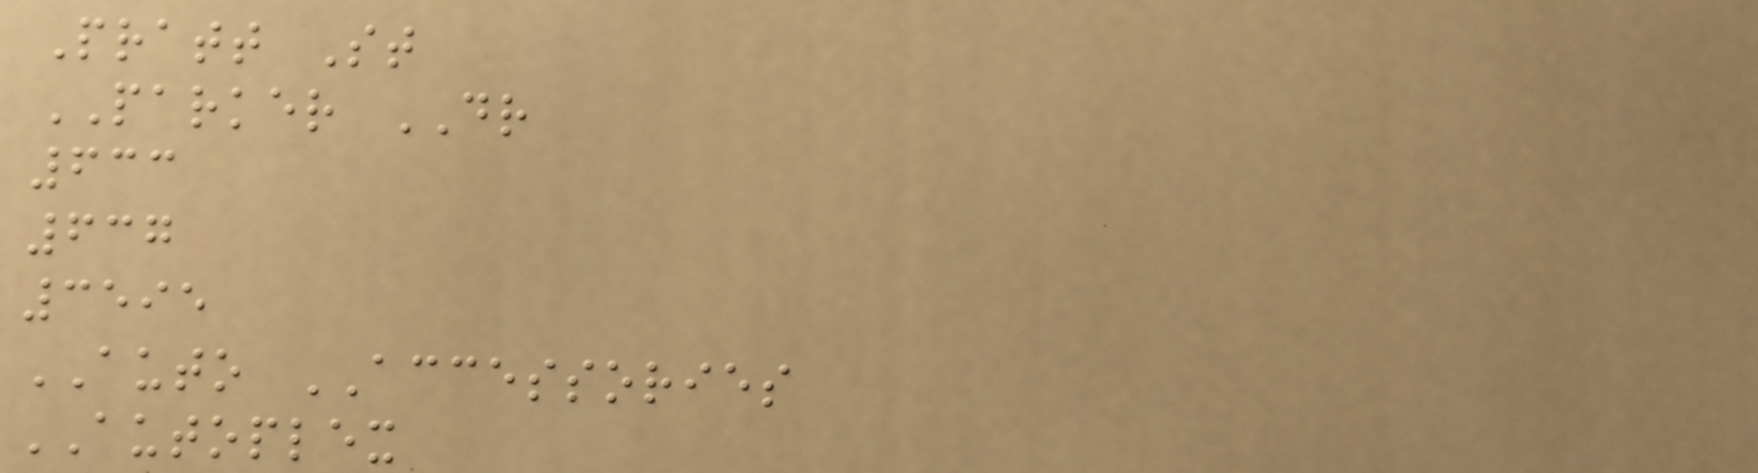Pratt St
PARKER DR
633
637
3595
AUTO ACCESSORIES
AUTOPLEX
